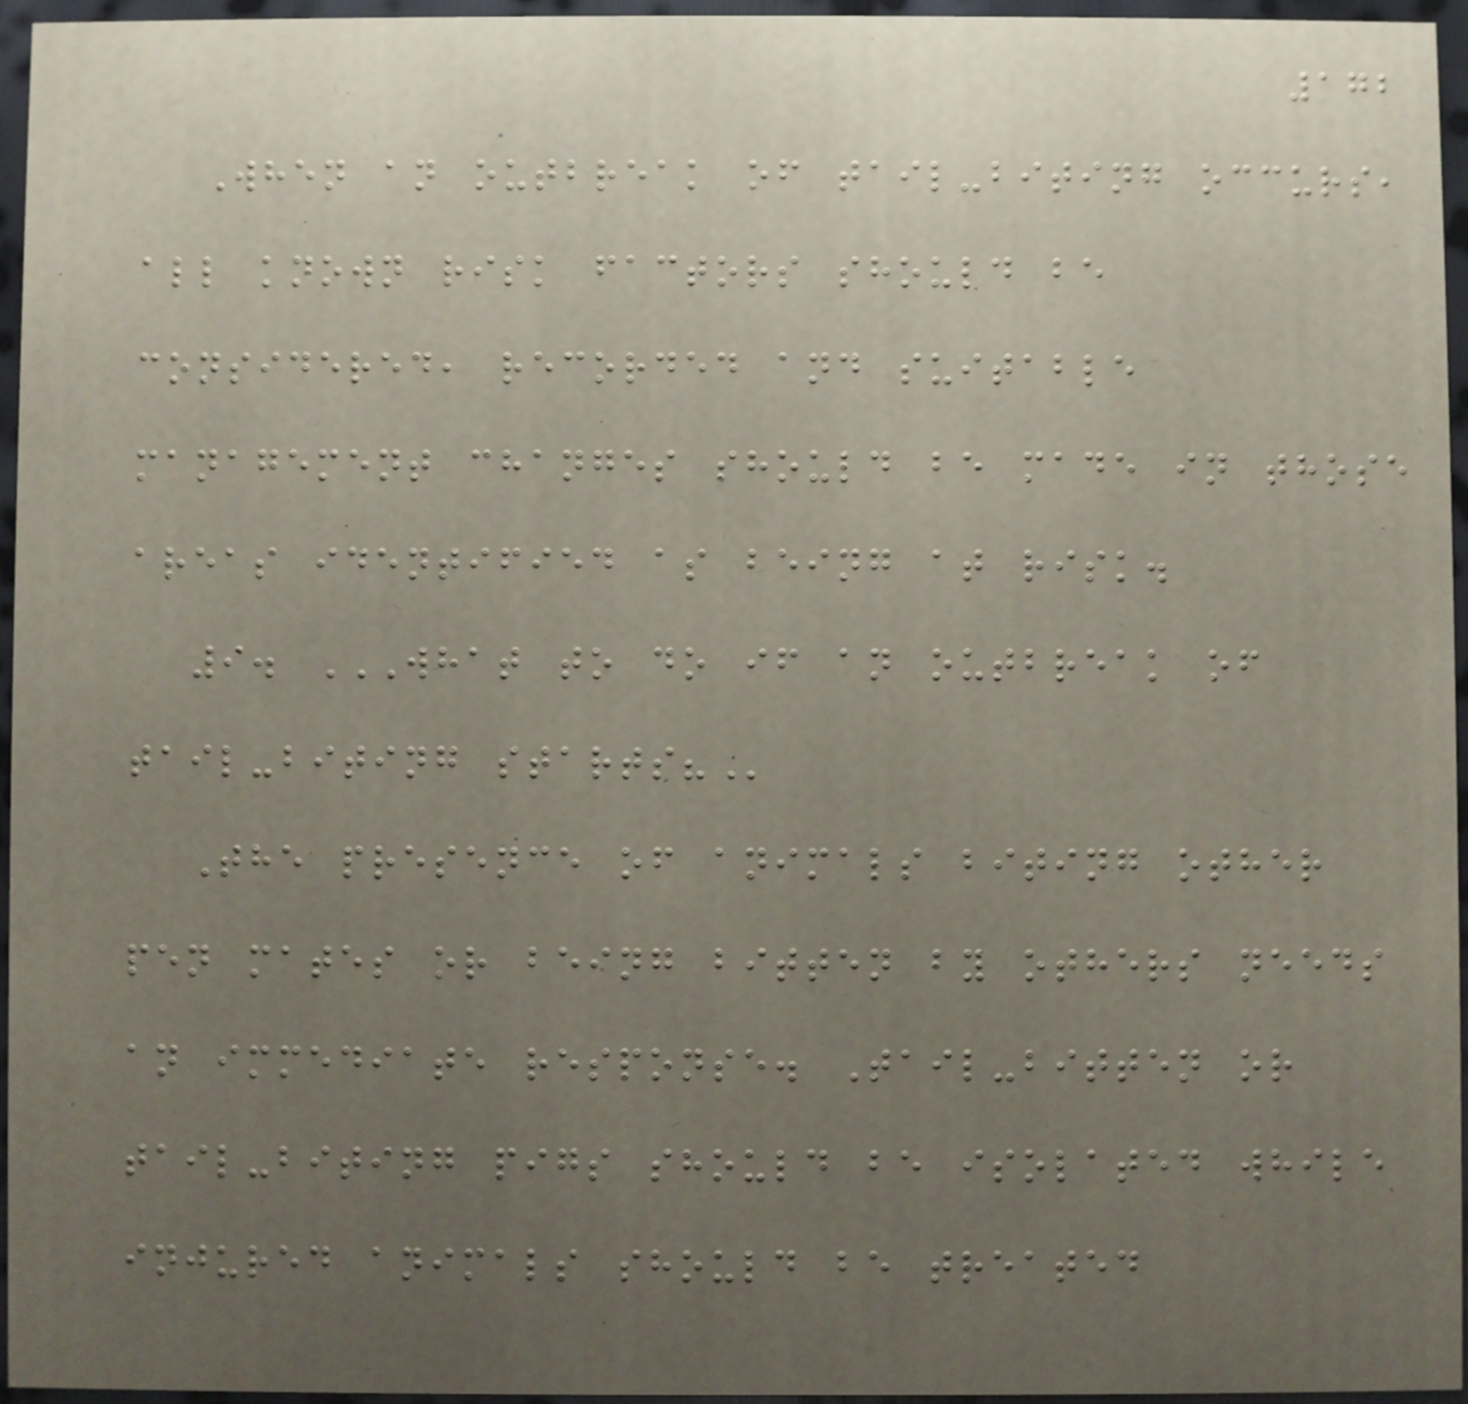172
When an outbreak of tail-biting occurs,
all known risk factors should be
considered, recorded and suitable
management changes should be made in those
areas identified as being at risk.
9. WHAT TO DO IF AN OUTBREAK OF
TAIL-BITING STARTS?
The presence of animals biting other
pen mates or being bitten by others needs
an immediate response. Tail-bitten or
tail-biting pigs should be isolated while
injured animals should be treated
